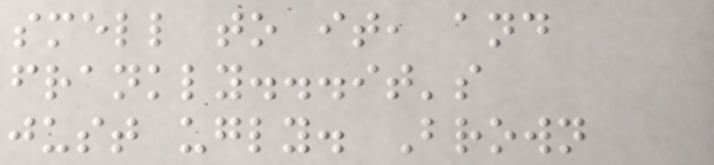smell to it, and
frankly...it's
just ugly. Brown
